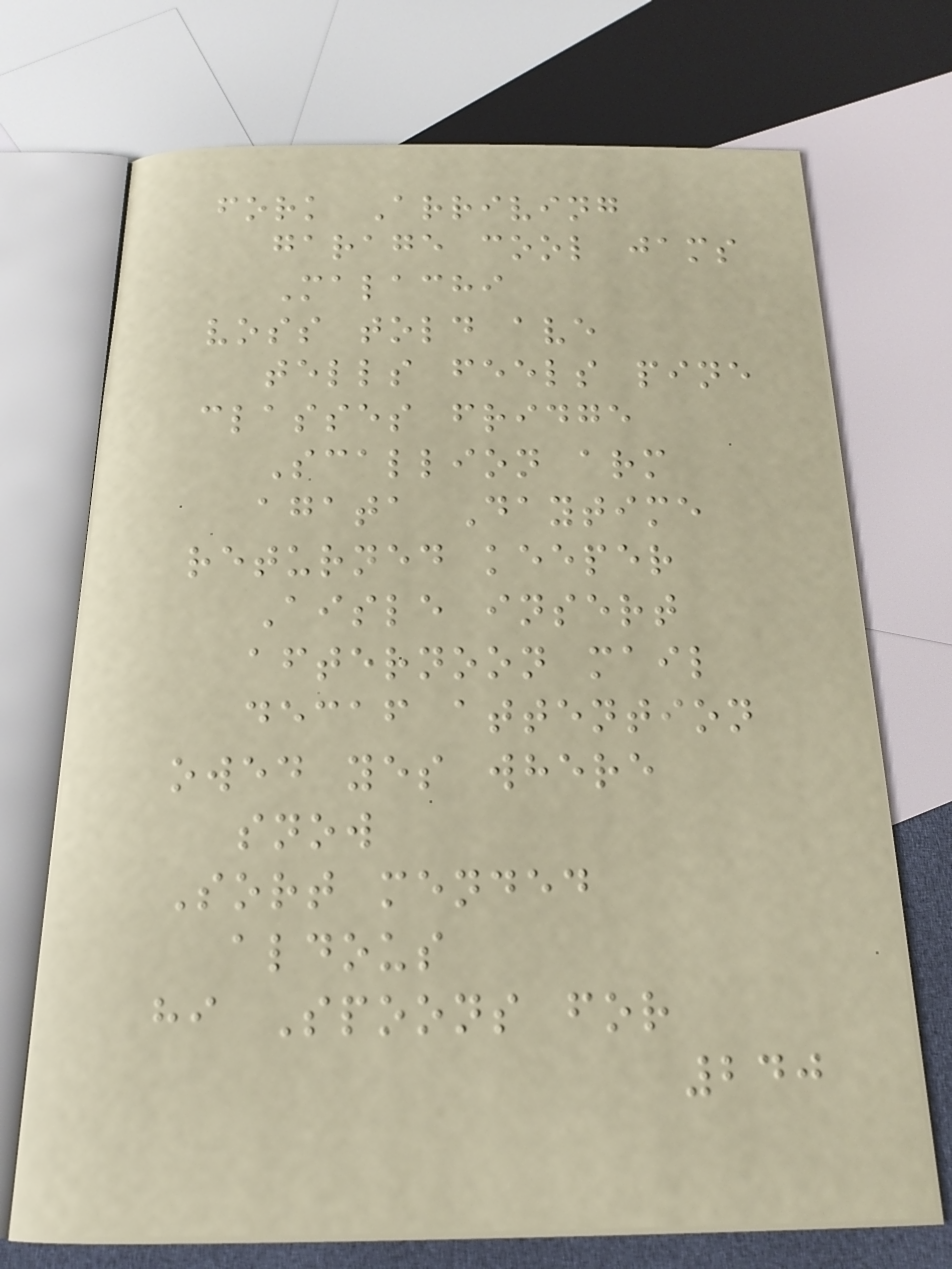fork Arriving
garage cool jams
Malachi
voss told ave
tells feels pine
classes fridge
Scallion arm
agata Daytime
returned keeper
Aisle insert
afternoon mail
decaf attention
owed yes where
snow
Sort mended
aldous
hi Spoons for
240
